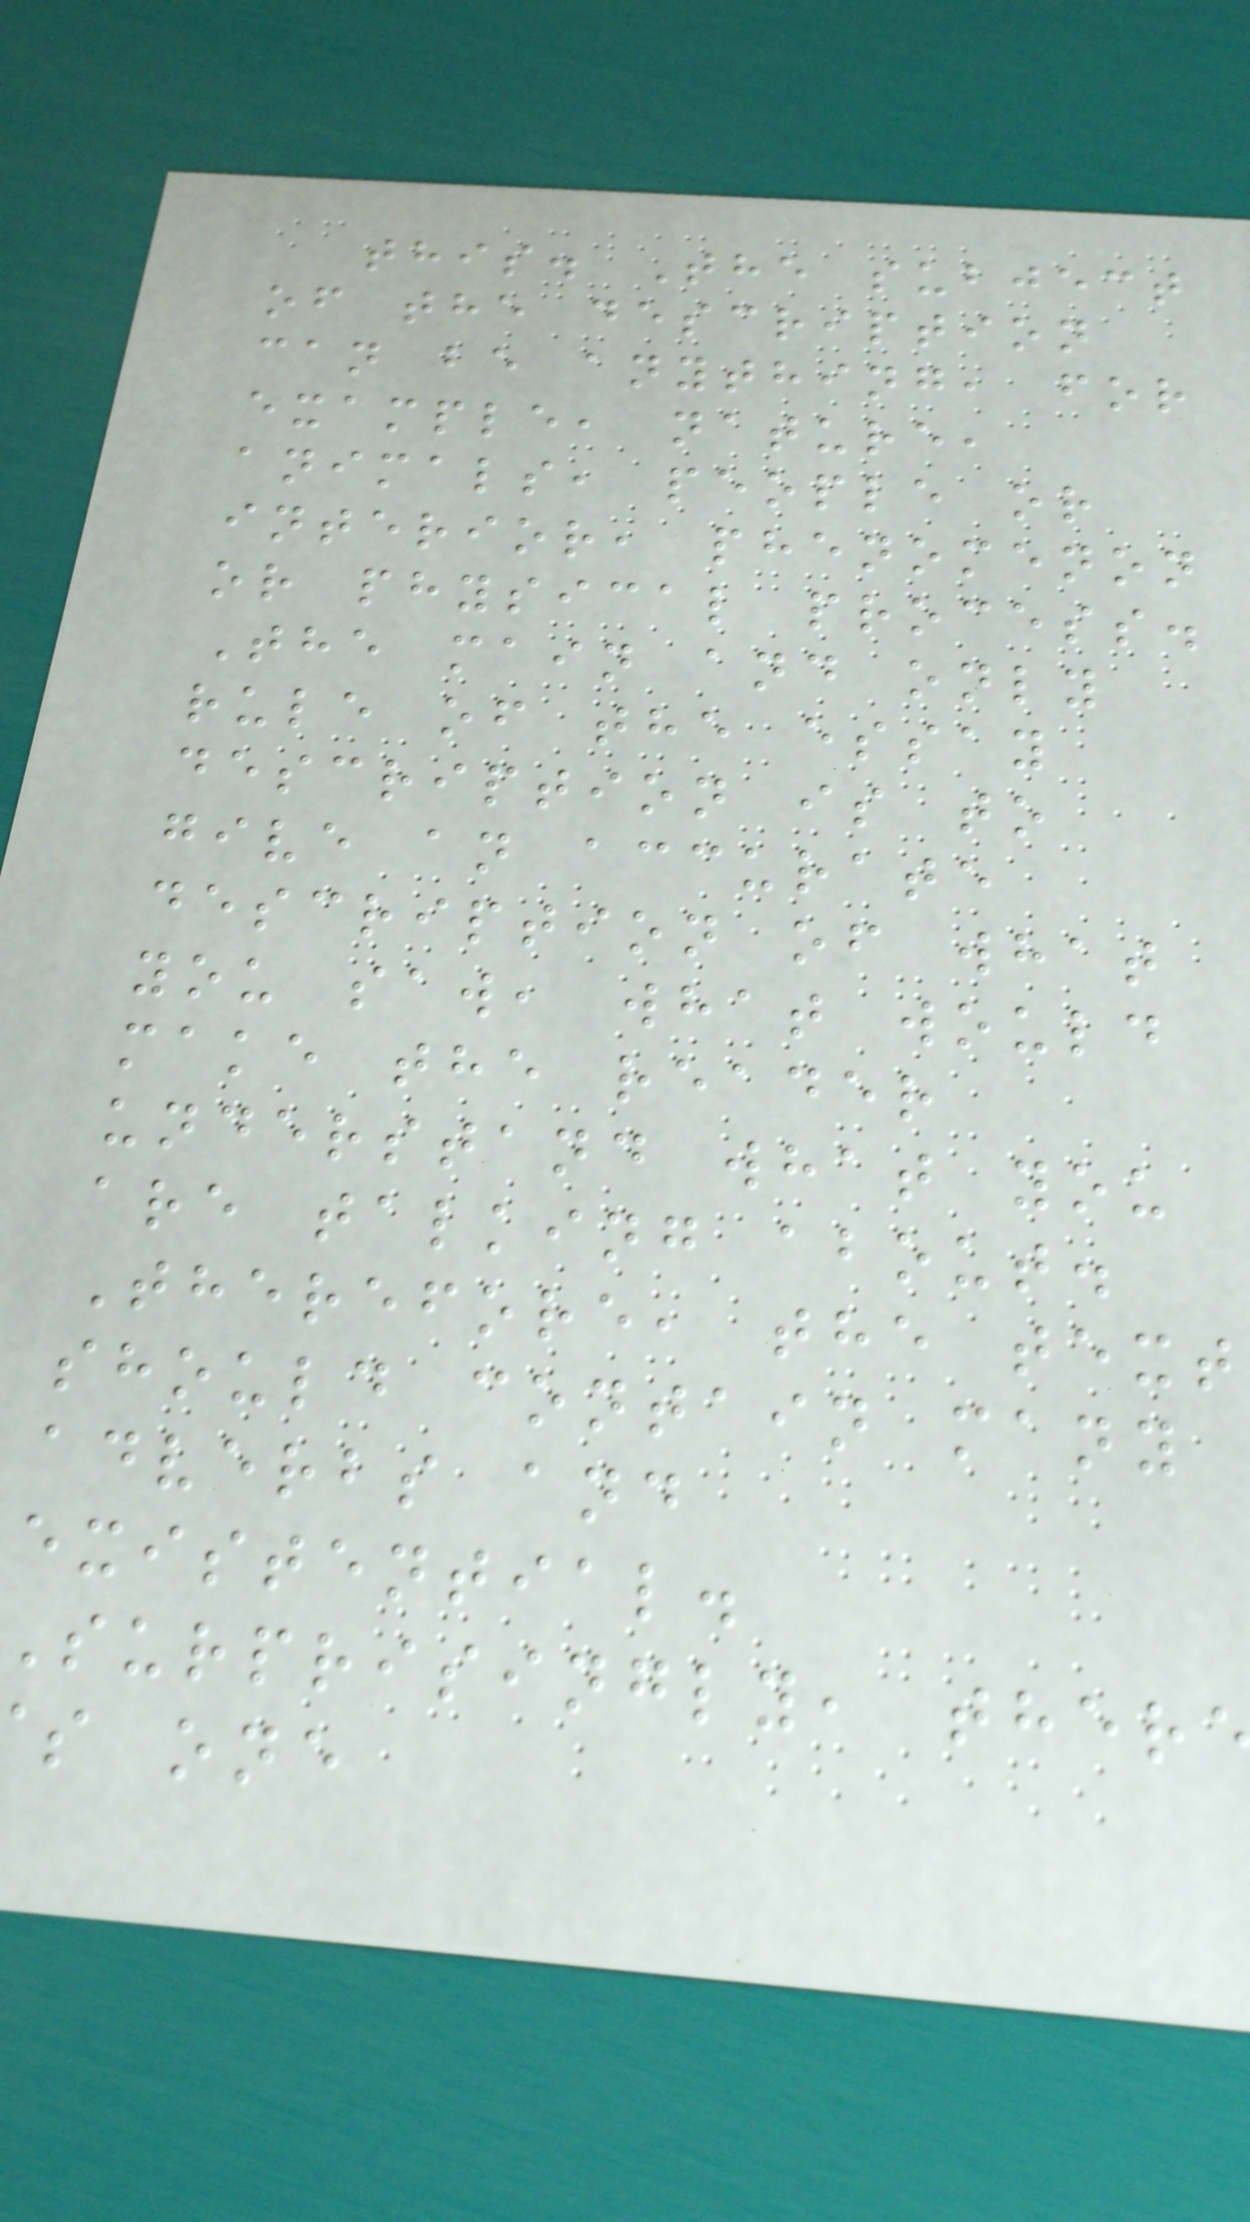this. The subject
of the description
can be anything, for
example, nature,
animals, people or
interior, phenomenon
or physical process.
The main and only
rule of the essay
description is to
give an accurate
description of what
you saw, what would
make the reader
understand what you
are talking about.
Therefore, the text
should contain many
adverbs and
existential.
surprisingly, ther
s one
